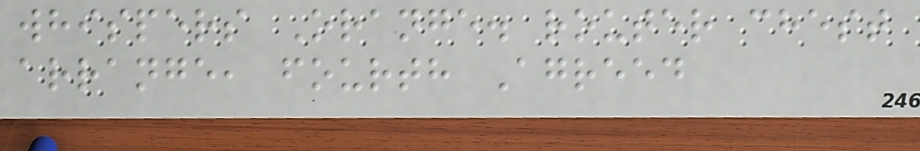whispers Orange. router chest
arrange, fourth Agreed
